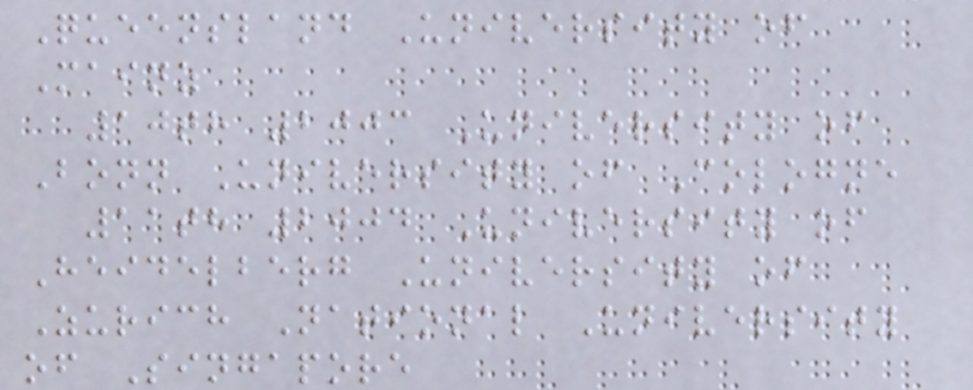Queensland University of
Mainz
10th 2003 University of
Bonn University of Cologne
11th 2004 University of
Heidelberg University of
Zurich National University
of Singapore
